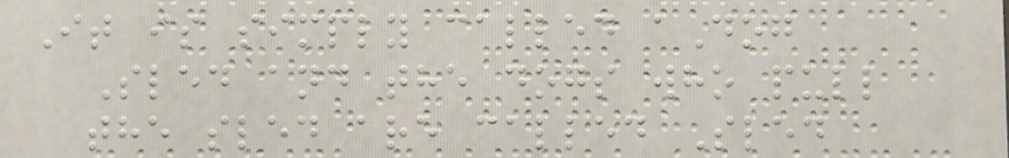It is simply called aDog
Sled and the dogs who pull
the sled are called Sled
